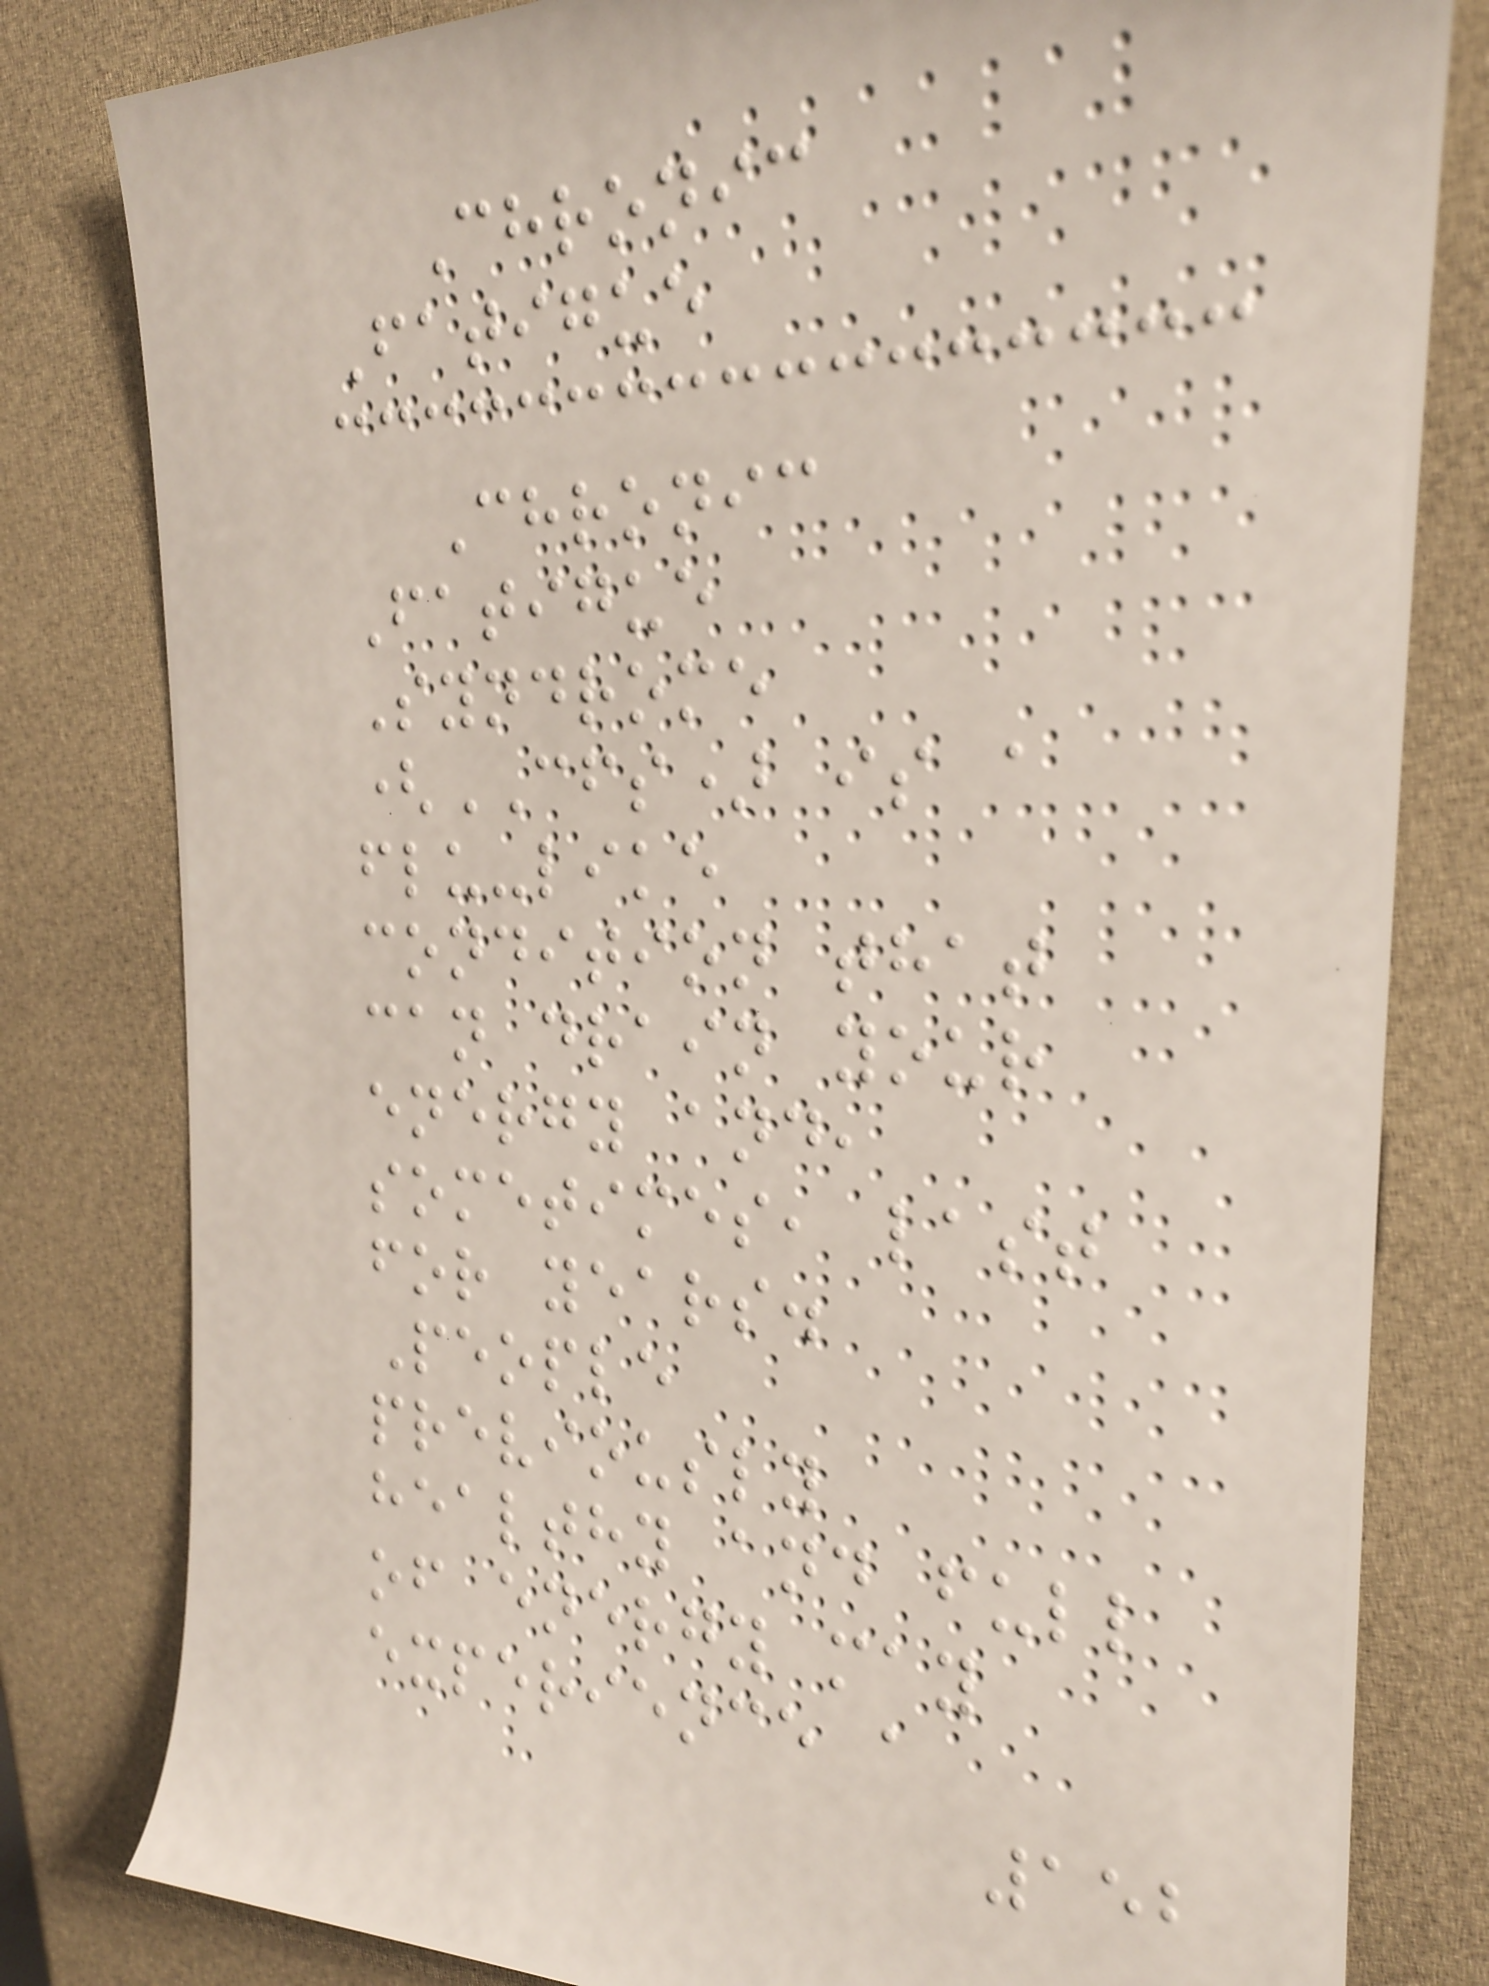Chronic
Fatigue
Chronic
Fatigue
Syndrome
(CFS) is a
flu-like
condition that
can drain your
energy and,
sometimes, last
for years.
People
previously
healthy and full
of energy may
experience a
152
